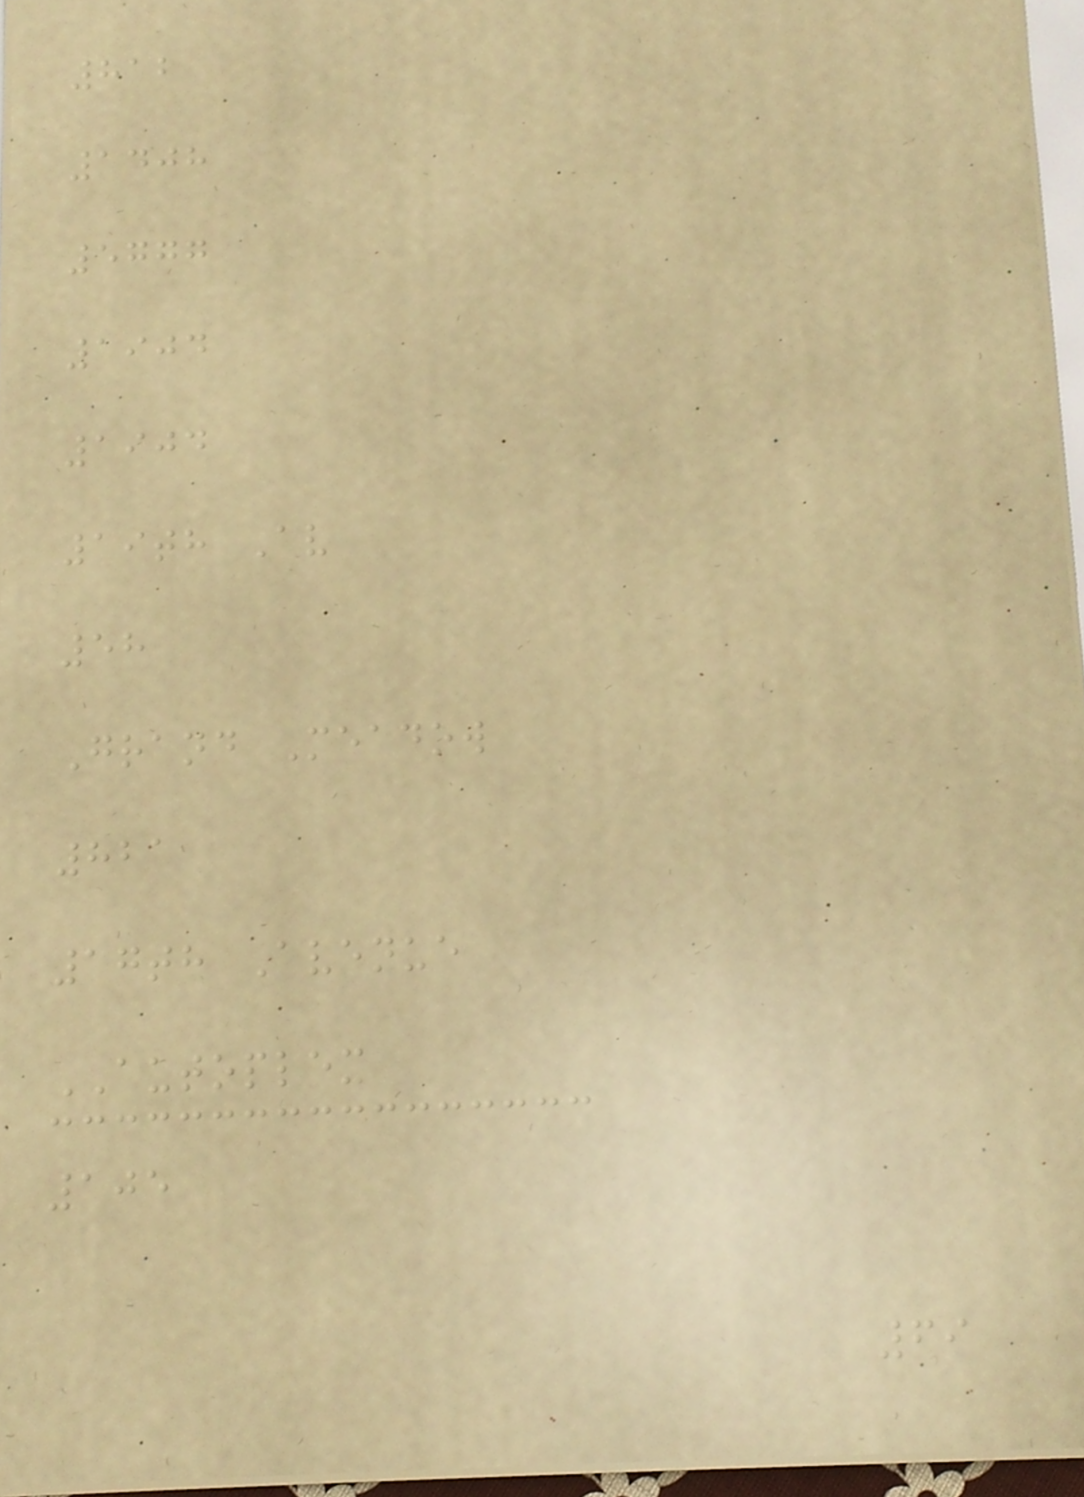812
1408
5777
1904
1904
19th Av
58
Grand Meadow
821
17th Avenue
AUTOPLEX
105
69
